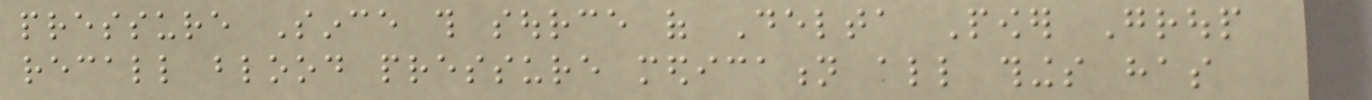pressure Since this source of Delta Power Group
recall blood pressure medication all things has
